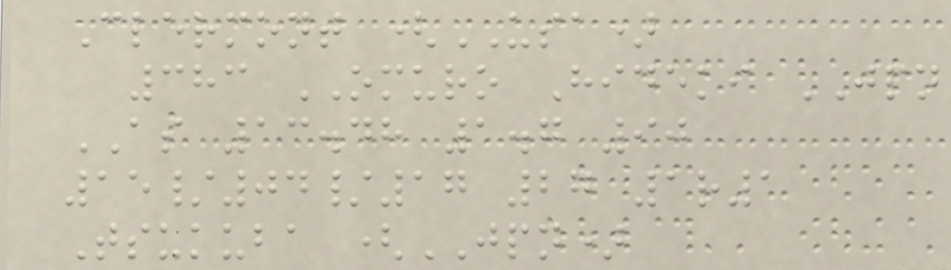Clermont (USA)
383 OMURO Hideki JPN
AS 13.48 1.7 90
15/04/17 27 1r1
Tsukuba (JPN)
